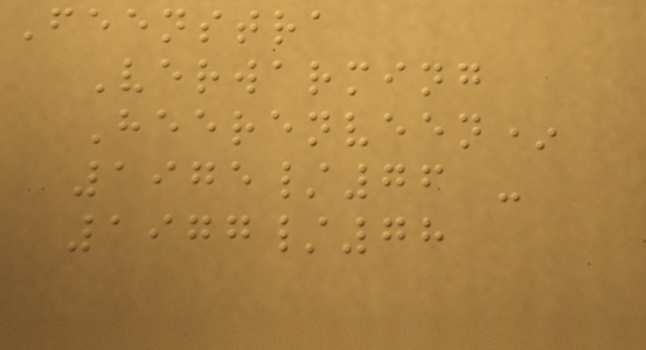Feenstra
Verwarming
Heerenveen*
1975/76 -
1977/78
